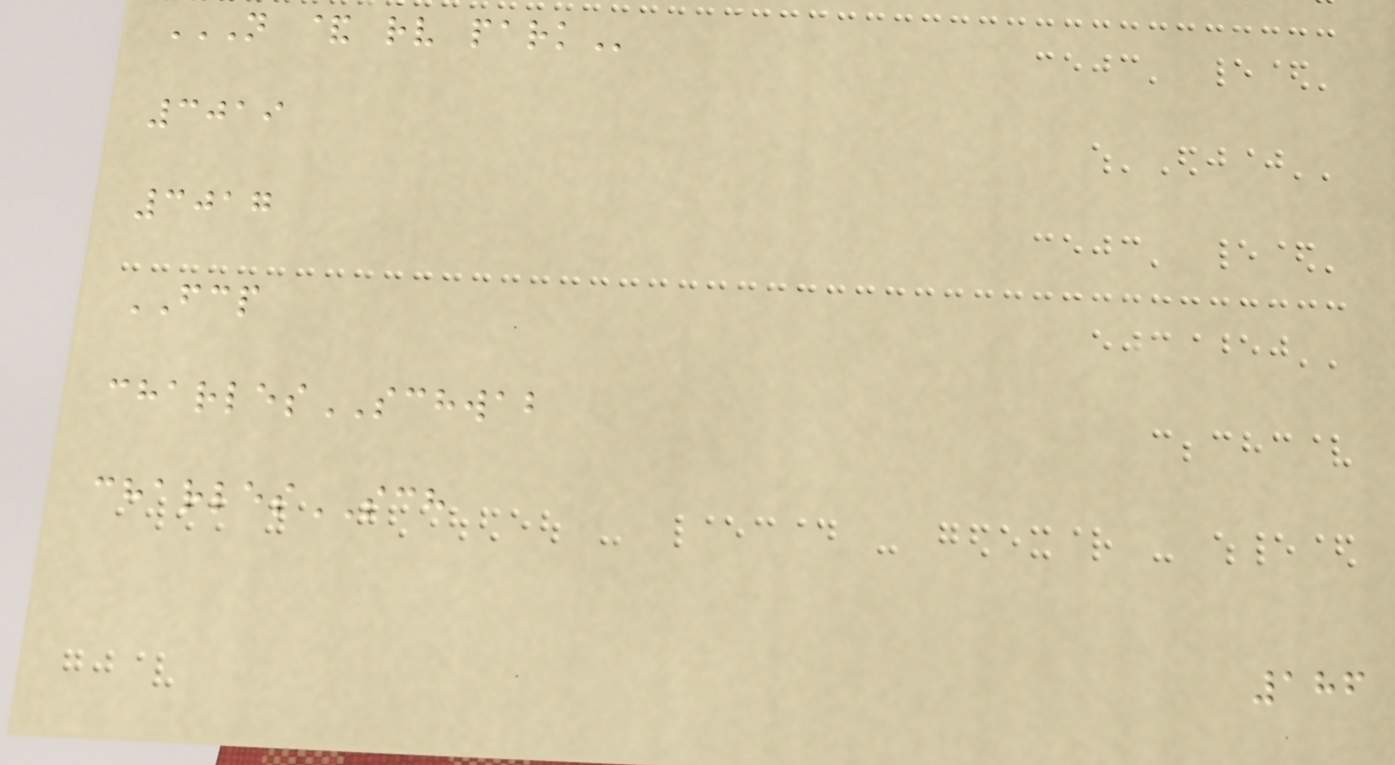N & RV PARK
3019
3017
FCP
charlesSCHWAB
charlesSCH
186
